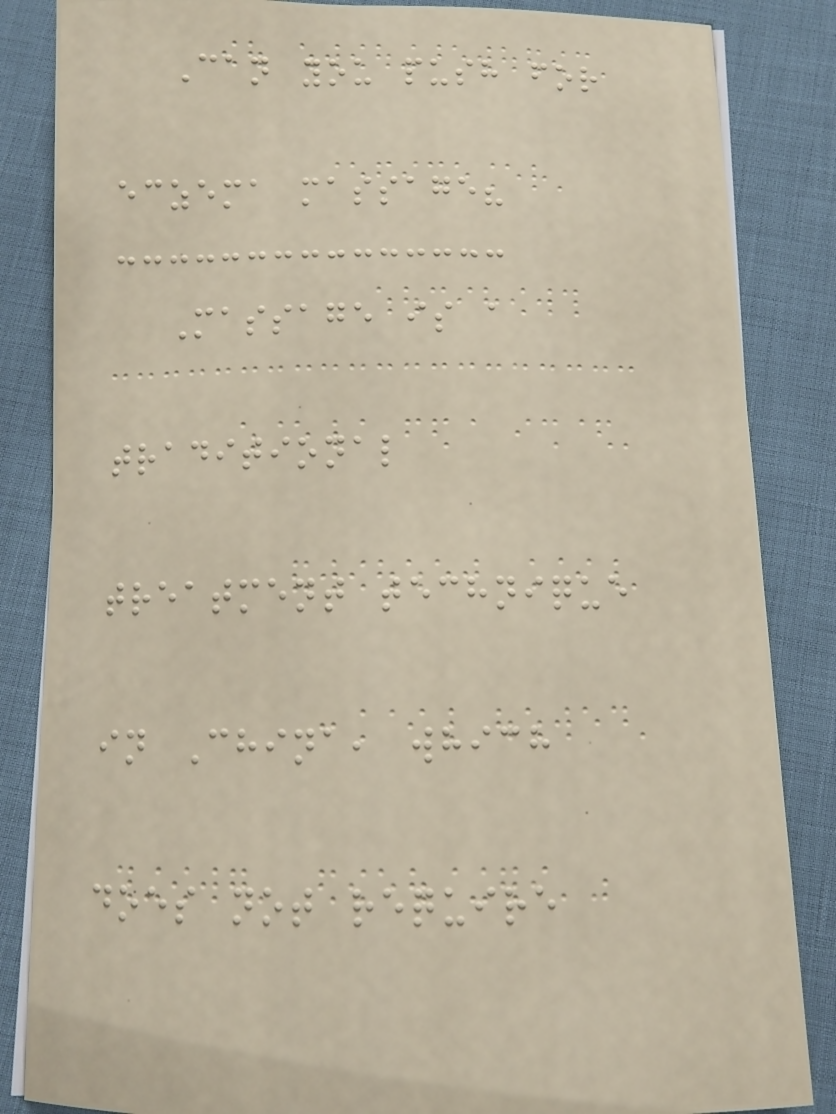Can you push for
eczema massage?
Massage is a
traditional
treatment technique
in China, which
does not require
